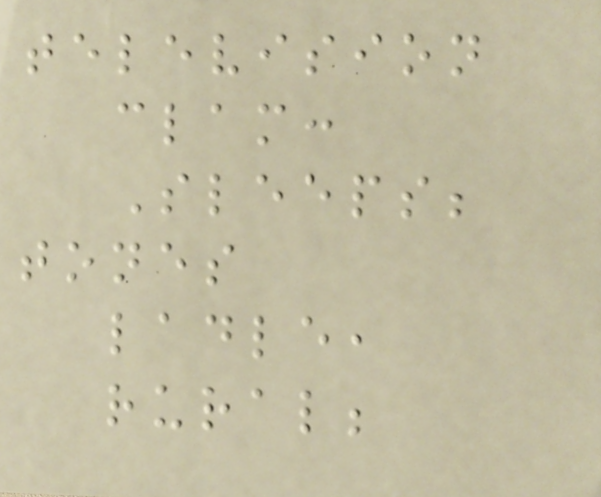television
clam:
Sleeps;
tones
ladle,
rural;
